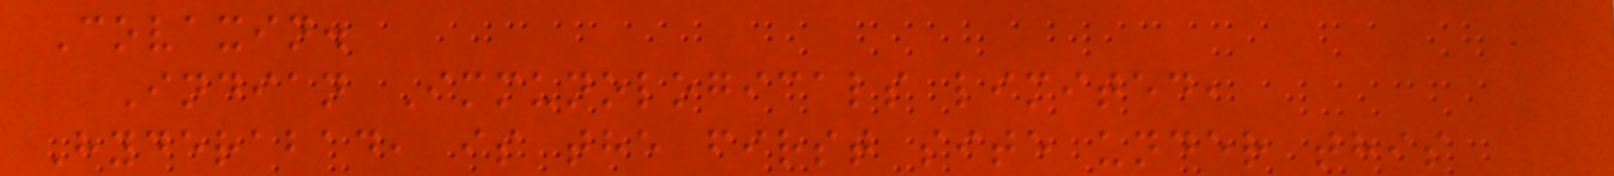Covaxin.
Indian Immunologicals limited,
Hyderabad, is the first site under this
